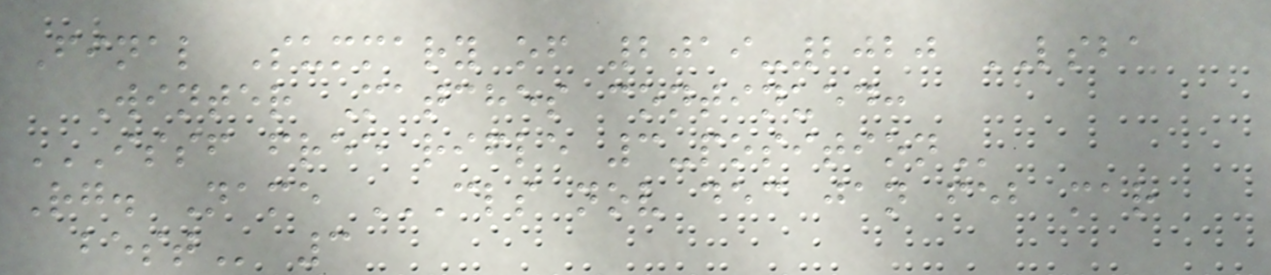Final Summary of 2019-2020 LSBA
Winter Matches continued:
ISSF FREE RIFLE 3-POSITION
Rg. Name CLS NOV DEC JAN FEB MAR
BEST 3
